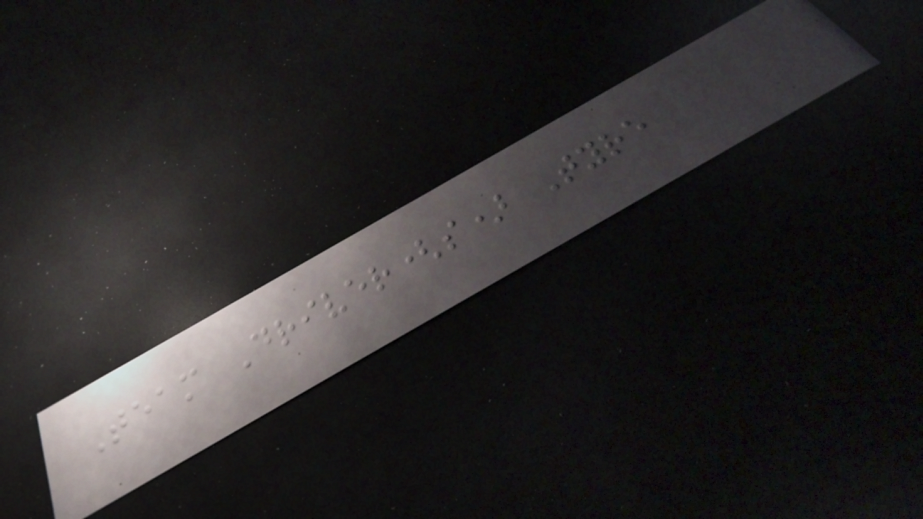Team Driver(s) Tyre
